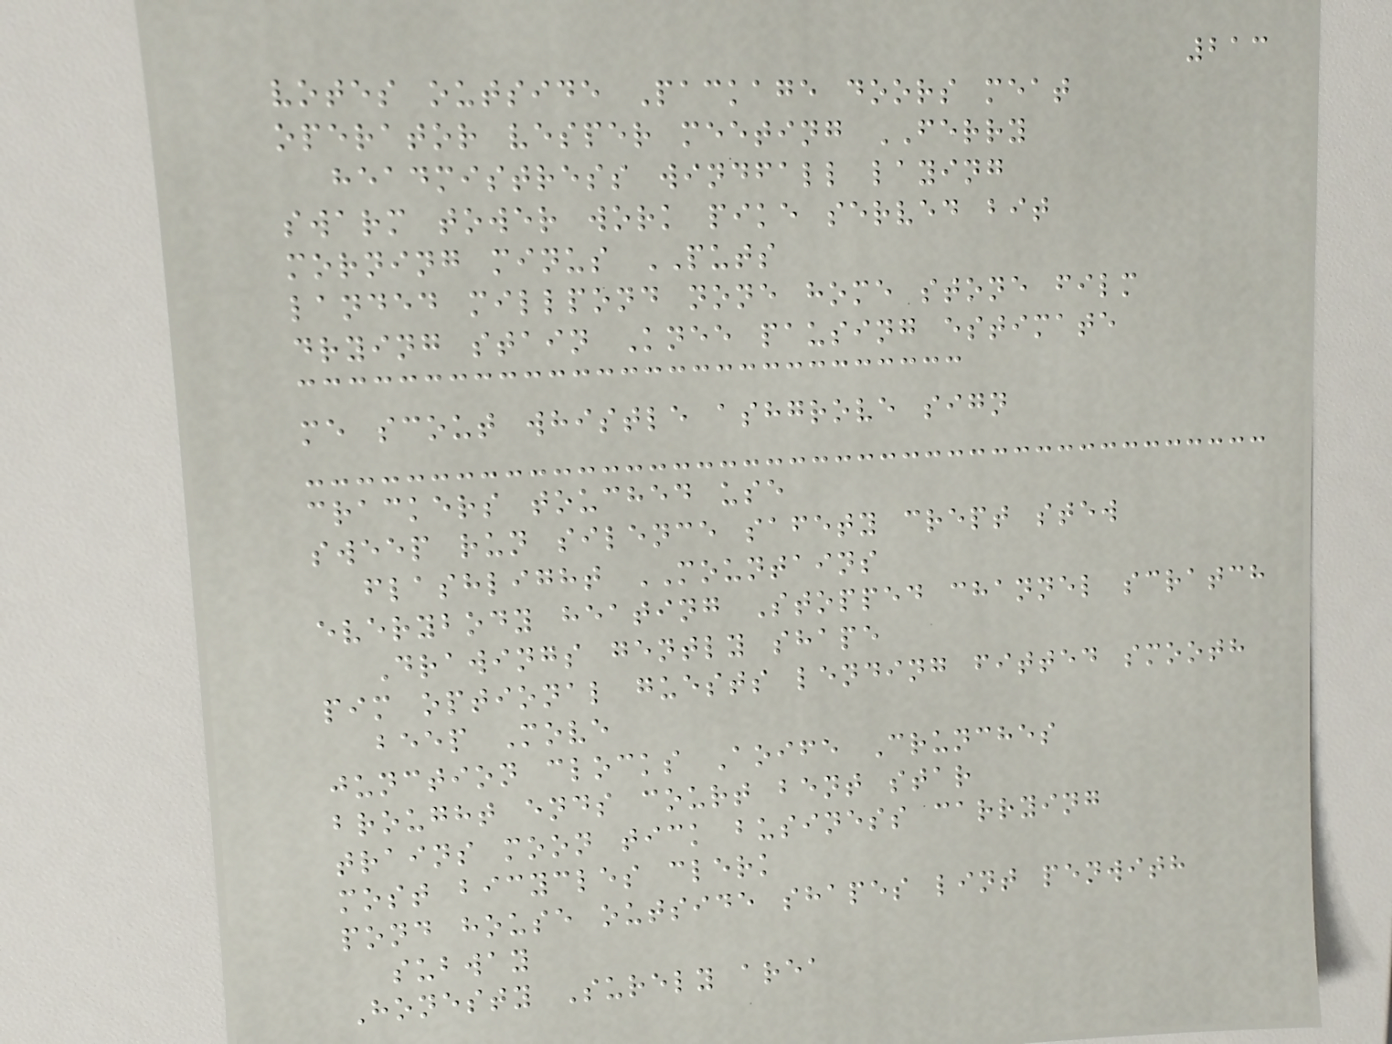213
votes outside Package doors meat
operator vesper meeting FERRY
headmistress windfall laying
swarm tower work pike served bit
morning minus PUTS
landed millpond none home stone film
drying stain Knee pausing estimate
me scout whistle ashgrove sign
crackers touched use
sweep run silence safety crept stew
flashlight MOUNTAINS
everybody heating Stopped channel scratch
Drawings gently shape
pim optional guests lending fitted smooth
beep Move
junction clocks Aoife Crunches
brought ends court bent star
trains moon tick business carrying
most bicycles clerk
pond house outside shapes lint penwith
subway
Honesty Surely area
